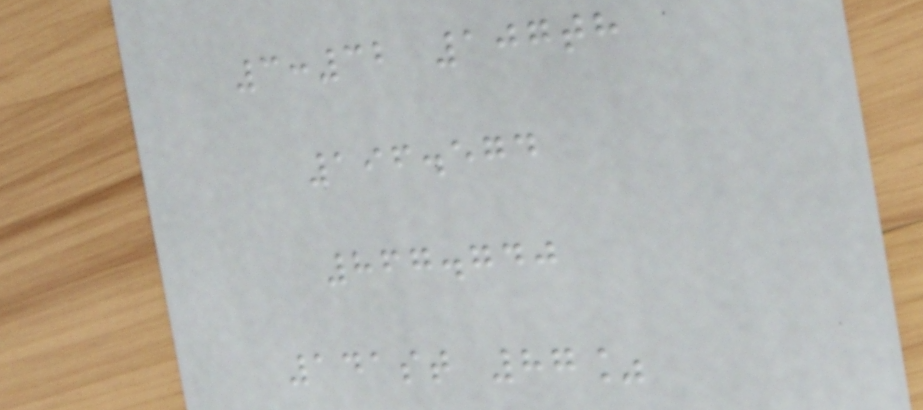3:32 107th
196.574
867.740
141st 87%
